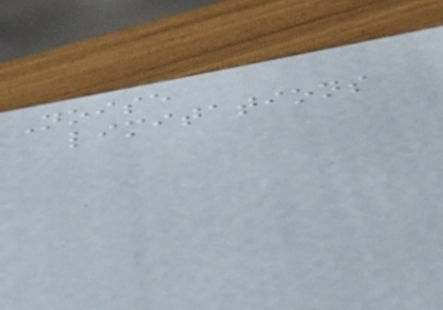Noise
limitations
